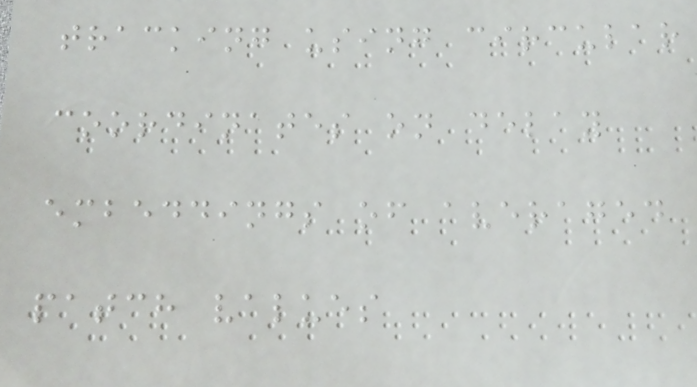tracking using circular
coordinates on delay
embeddings of averaged
patch values
